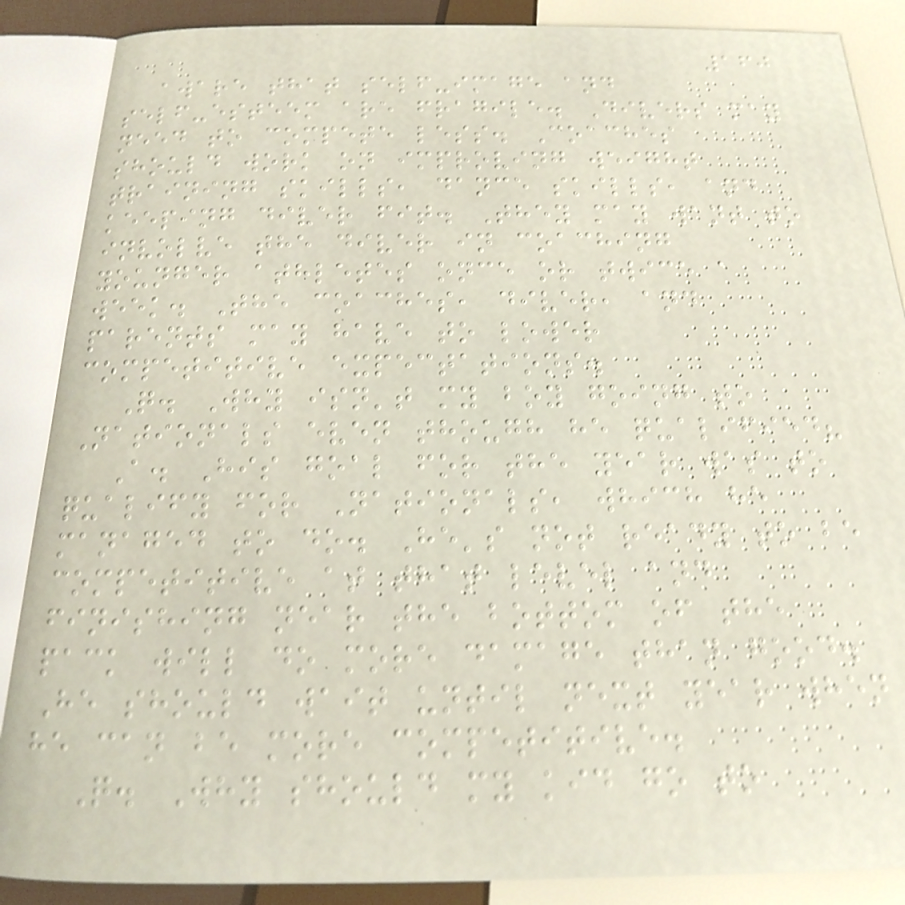160
aware that self-image and
self-esteem are fragile. Divers may
need to compete less. Coaches
should work on improving weight
training skills, dance skills, and
keeping diver fit. They may want to
involve the diver in coaching
younger athletes once or twice a
week. The coaches, diver, and
parents may have to lower
competitive expectations.
Q. Why isn't my boy going to
Nationals even though he qualified?
A. His goal for the year was to
qualify for Nationals, which he
managed to do. He's not ready to be
competitive at that level and
finishing near the bottom of the
pack will do more damage than good.
He should wait until next year when
he can be more competitive.
Q. Why should my kid go to
